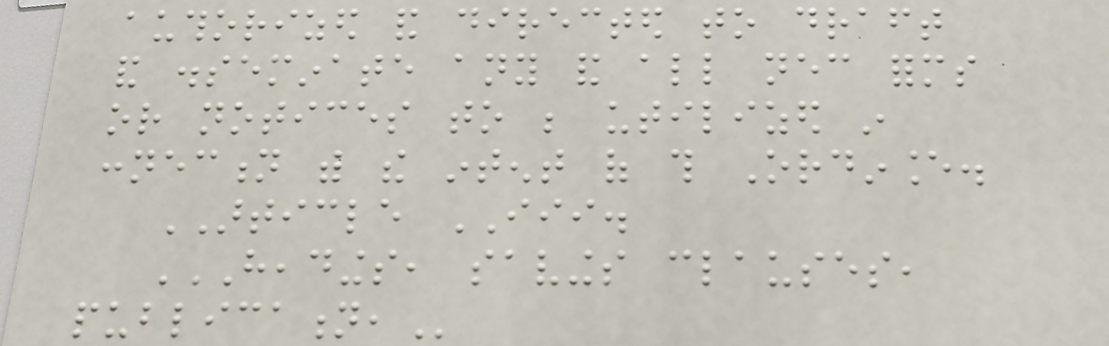authorized and directed to draft
and disseminate any and all necessary forms
or notices to be utilized in
connection with the intent of this Ordinance.
ARTICLE III.
HEADINGS, SAVINGS CLAUSES,
PUBLICATION,
